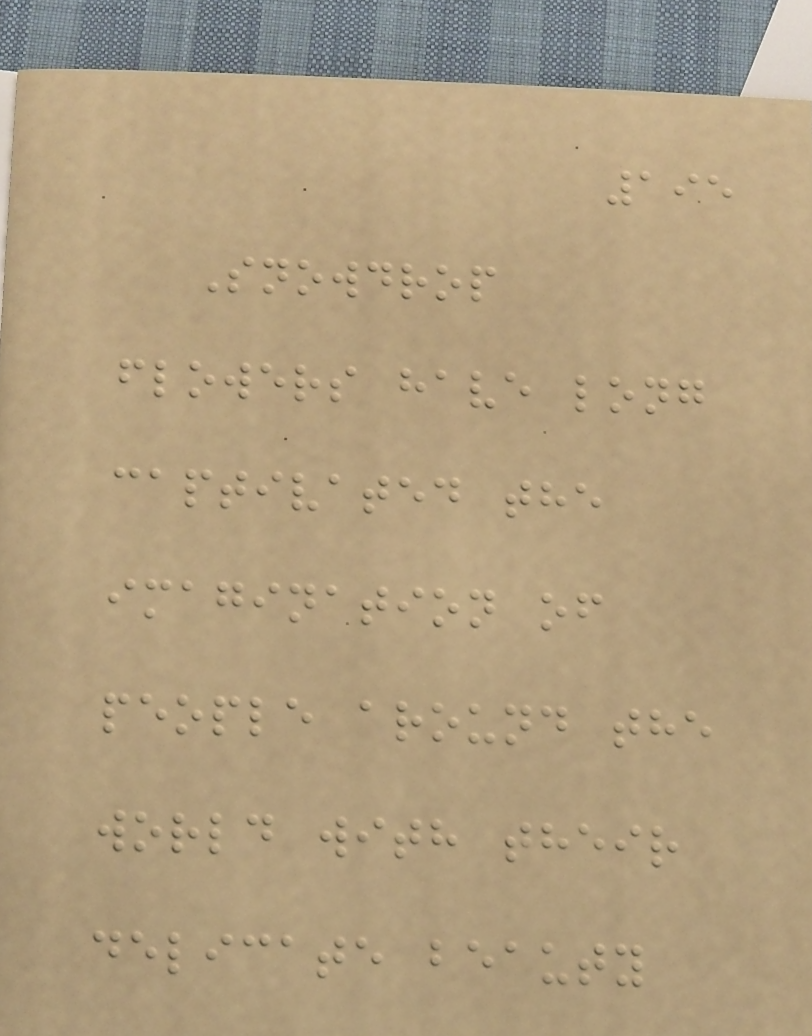195
Snowdrop
flowers have long
captivated the
imagination of
people around the
world with their
delicate beauty
